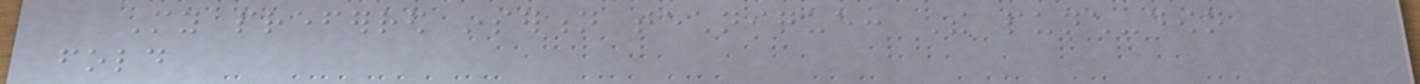My preferred insertion technique: The punch-down
fold
